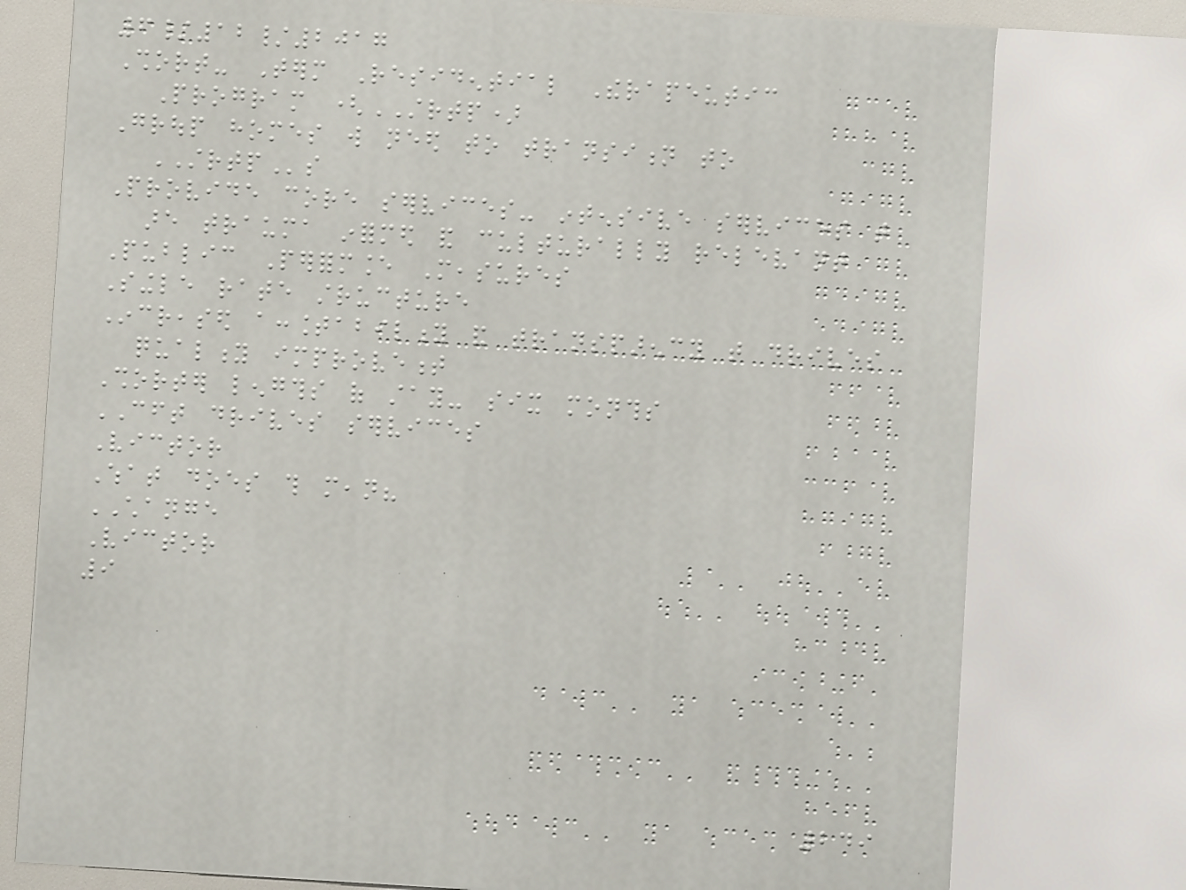6/12/2017
Short- Term Residential Therapeutic
Program (STRTP)
Group homes will need to transition to
STRTPs
Provide core services- intensive services that
are trauma informed and culturally relevant
Public Performance Measures
Single rate structure
Increased accountability and transparency that drives
quality improvement
Shorter lengths of stay- six months
CFT drives services
Victor
What does this mean?
CHANGE
Victor
9
249
